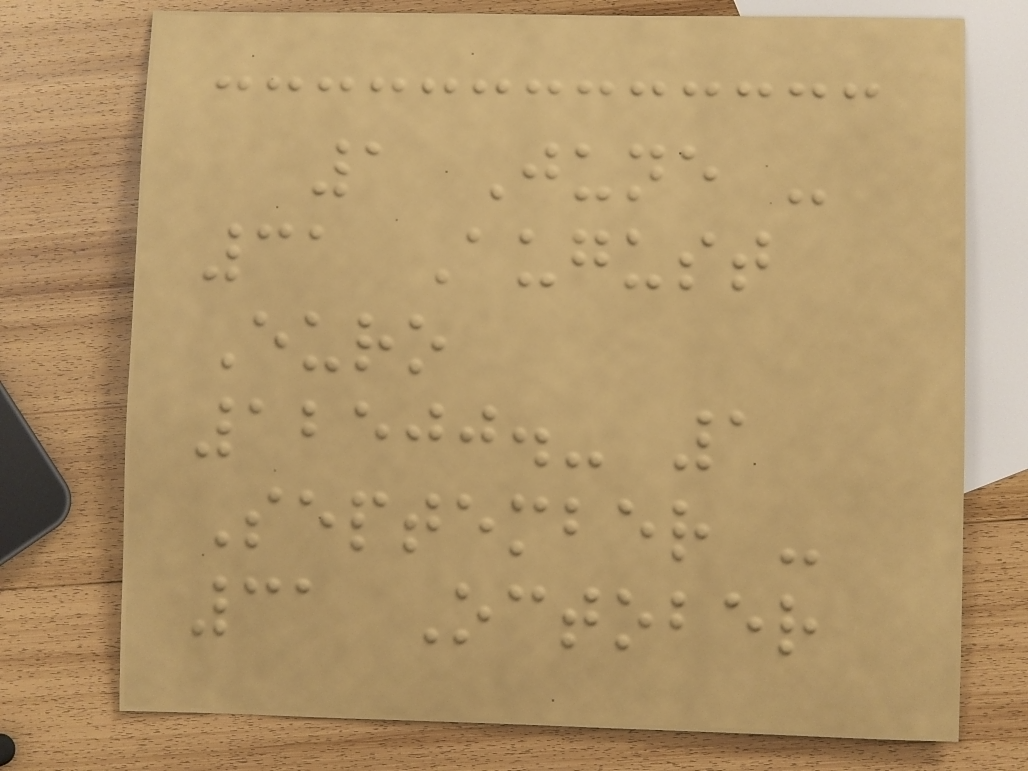1 June -
31 August
Euro
12500.- 1
September -
31 October
